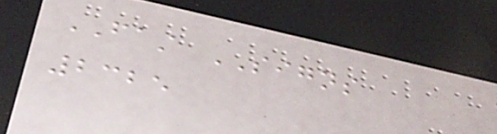FAST SIGNS
2325
